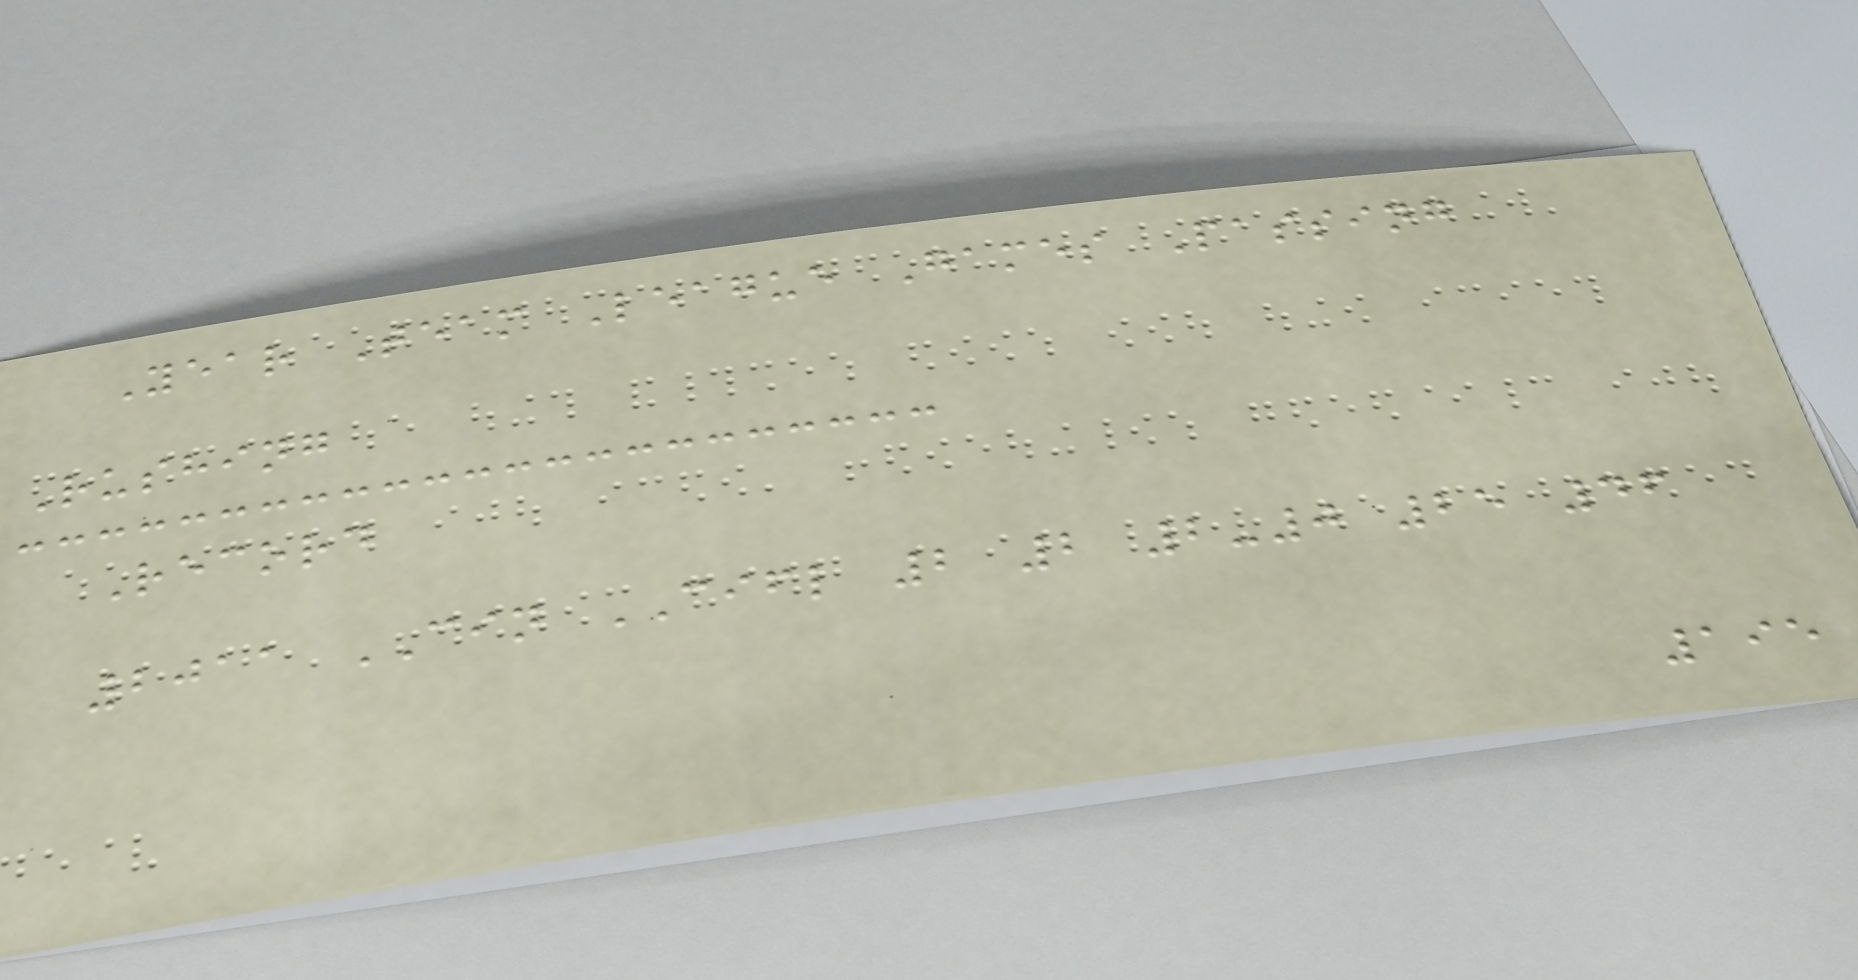Year Team League Games Passing
Rushing
Record
2011 CIN CIFL 2 2 2-0 25 46
195
